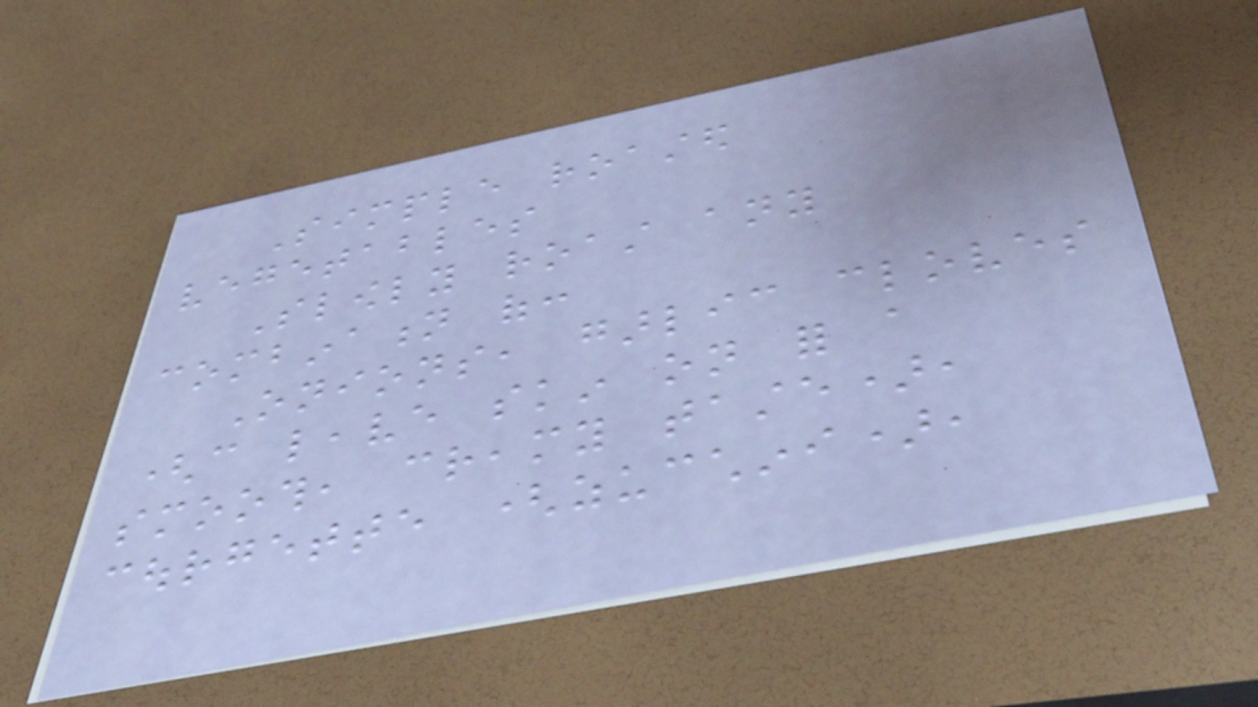Simple roasted
vegetables
Slowly roast any
combination of:
Onions, garlic cloves
(can leave skin on for a
smooth, creamy taste),
courgette (zucchini),
